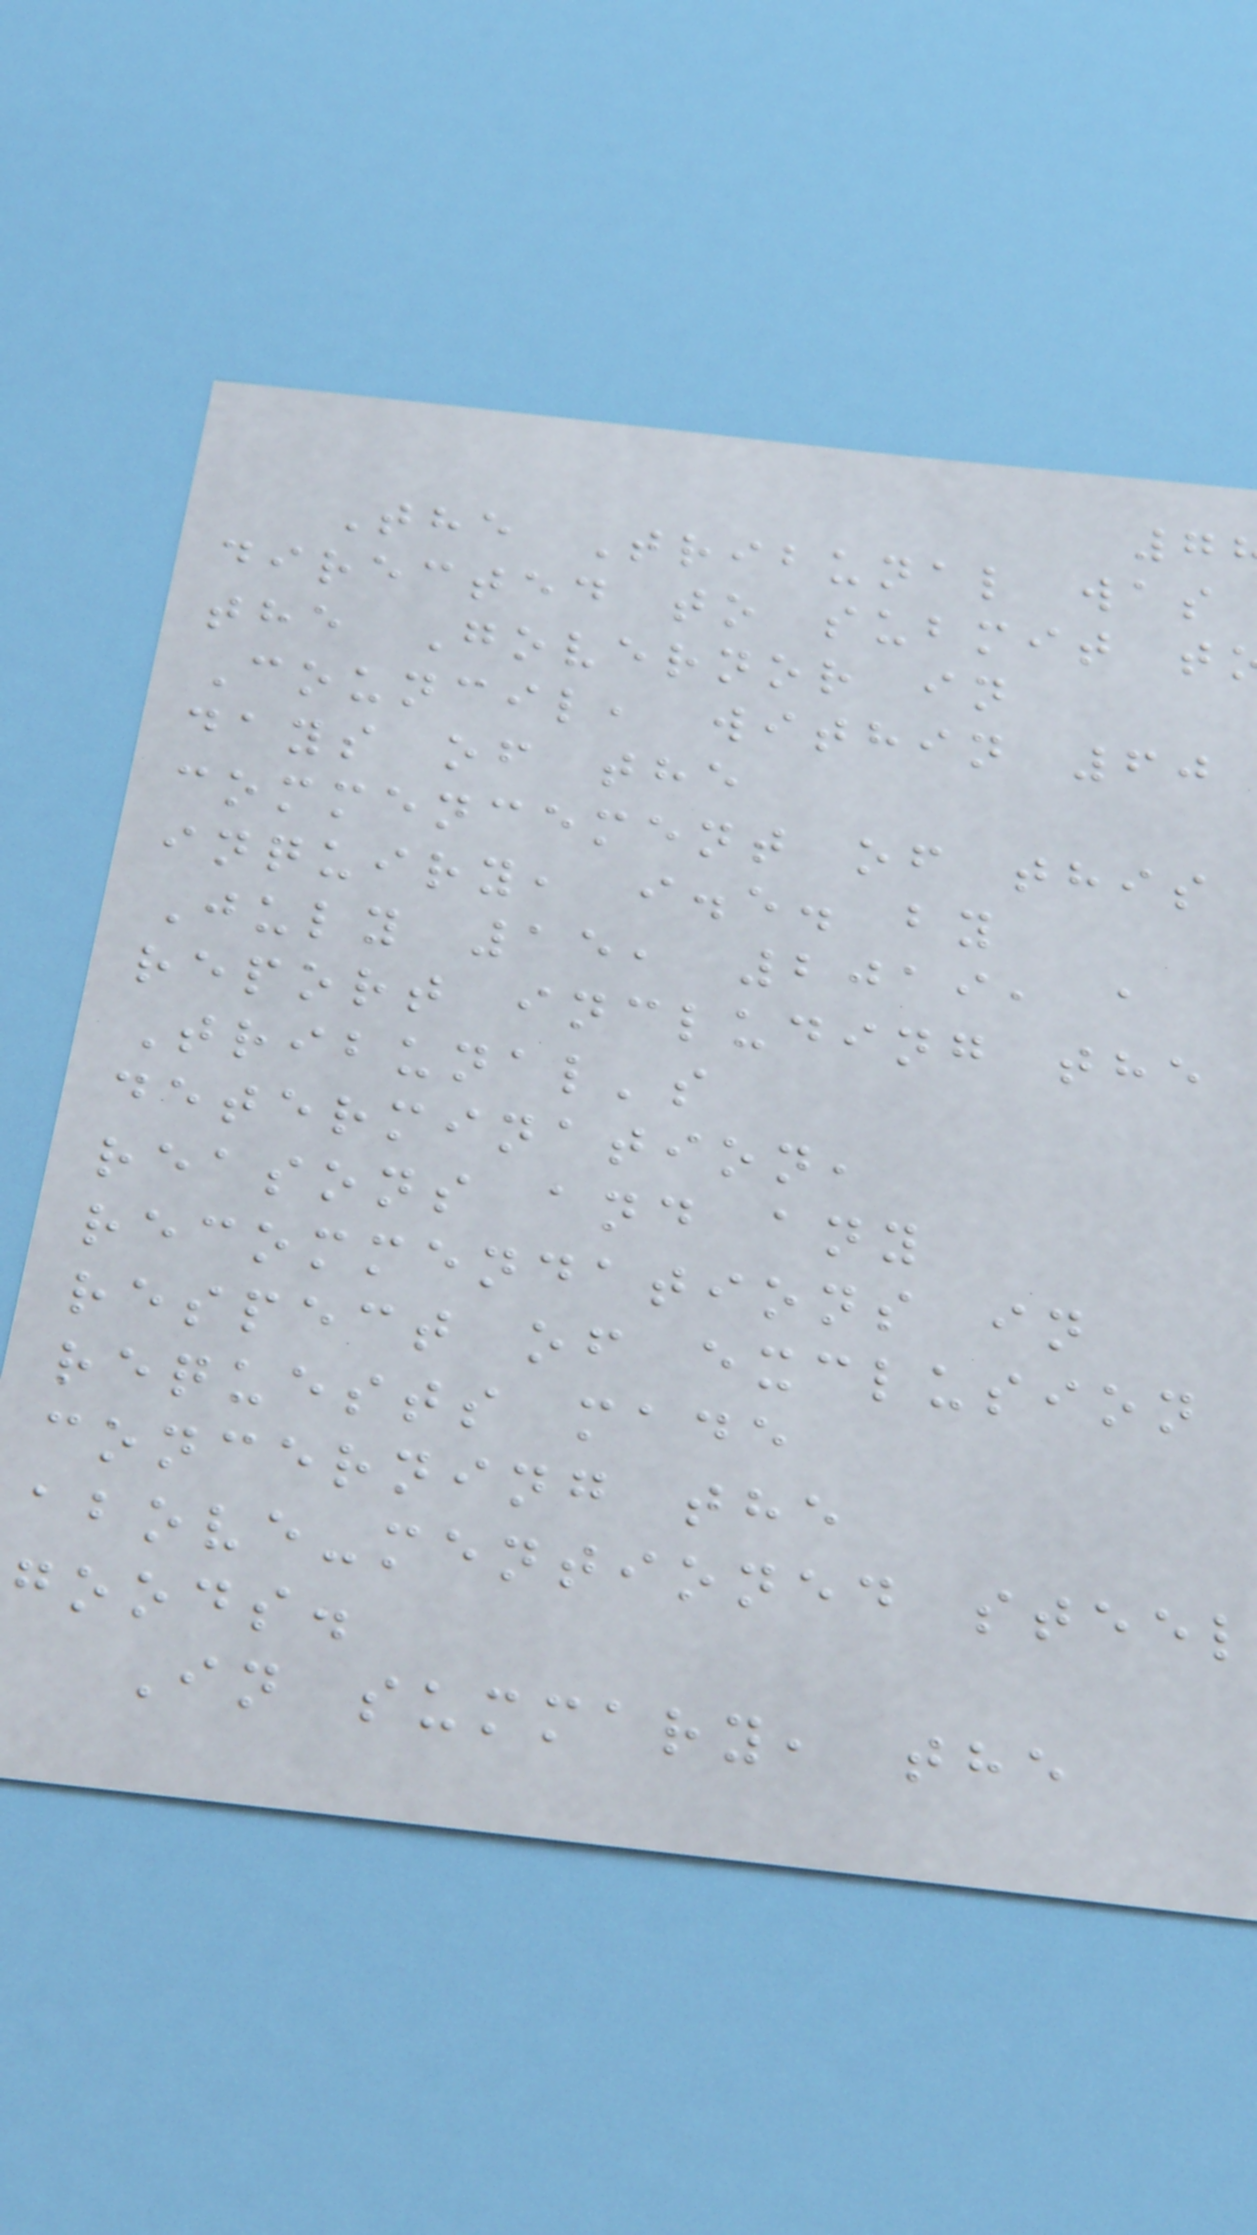The Tribunal was
directed to submit t
the Governor in
Council, within 60
days of the
commencement of this
inquiry, i.e. by
July 15, 2019, a
report including the
Tribunal's
determination,
reasons and any
recommendations in
respect of exclusion
requests made
concerning the
above-mentioned steel
goods.
In summary, the
